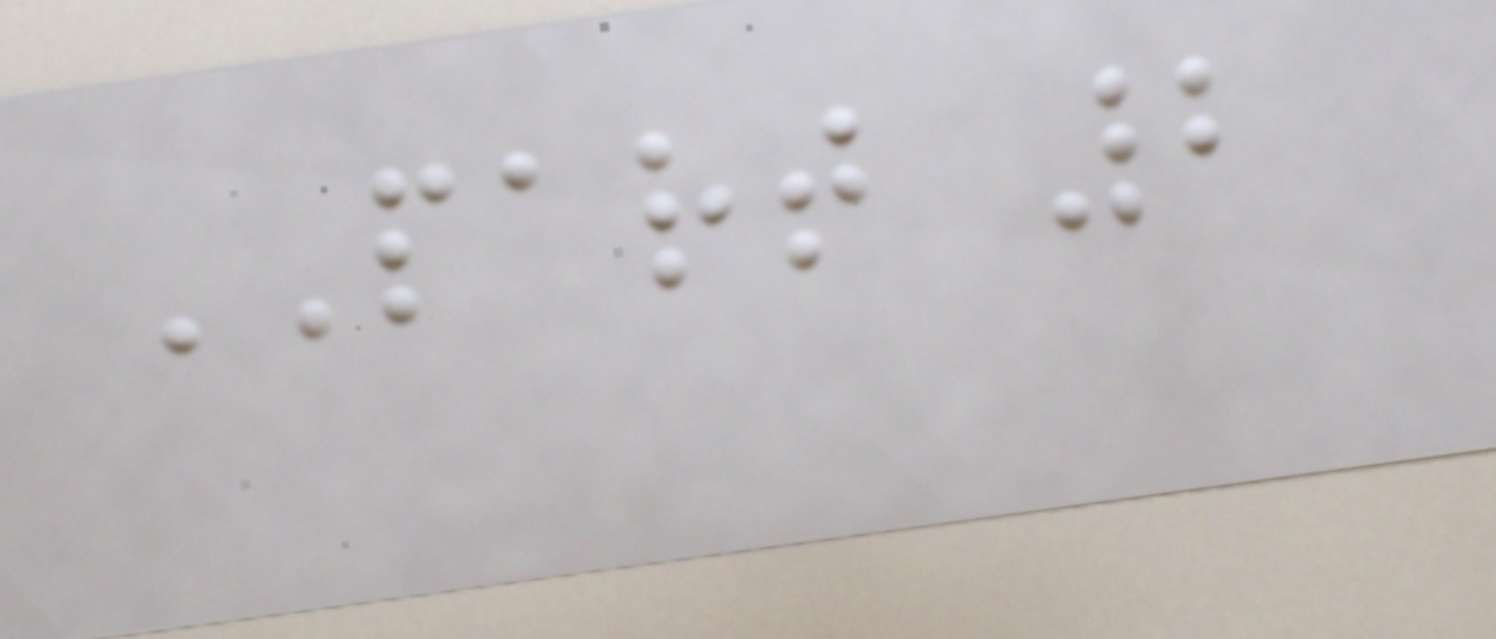PART 2
